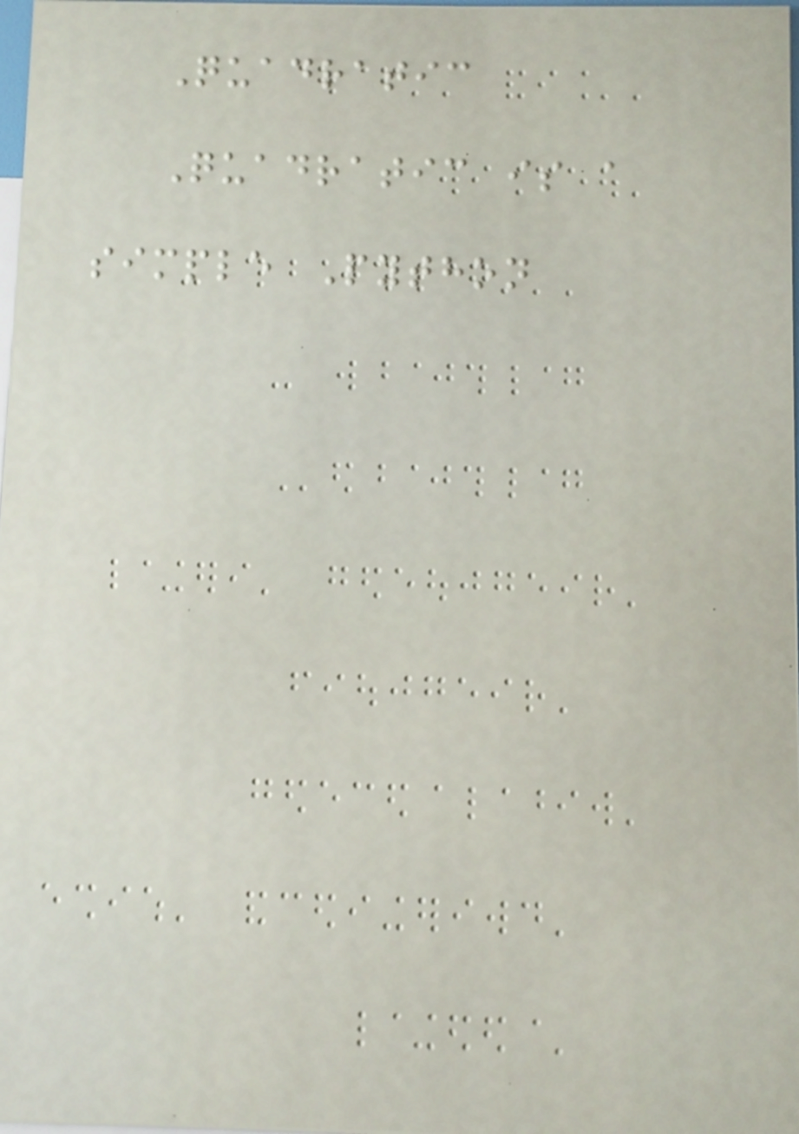Quadratic
Quadratic is a
simple Python
